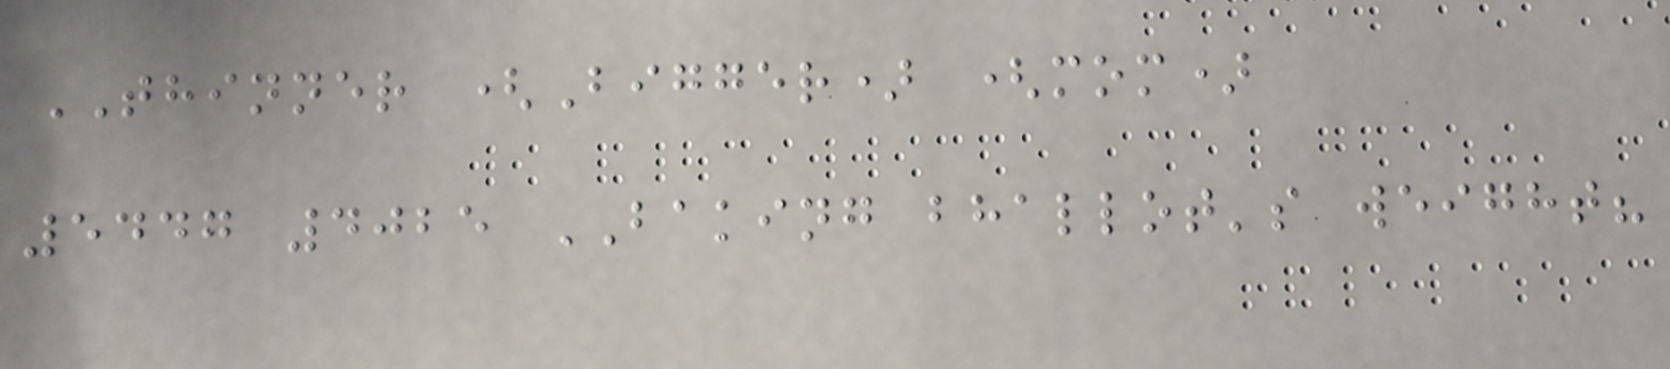THINNER (Bigger) (mom)
5447 4025 BAKING bhallot's weight?
